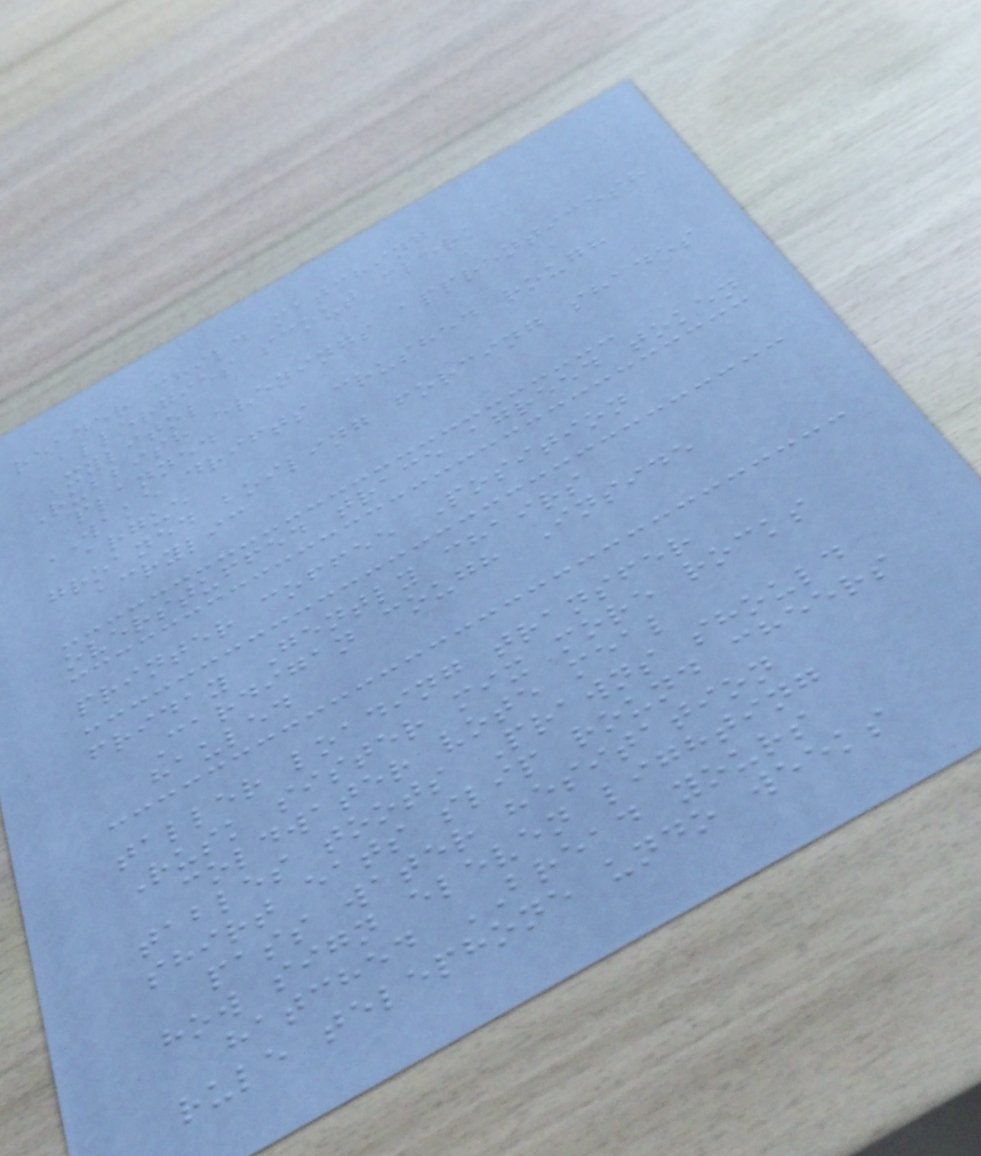reader child matching
allergies scout clerk
xylitol
Rubbish evenings apprenticesh
planned
WAKE drifts crushed rough
argue
groaned boiling forcing shades
acrylic
overstuffed trace agreed token
printer coffee Position
friday Gently chairs
Cardigan cough Inside
hauled
taller loading transfer
Rusk sister mix more rocks
coldwater vote meal
tables toots Prawns should
shirt eats slip round cheers
pass water hesitation
how sign eleven lighting
hatched BREAD yours
rule telephone undo weeks
